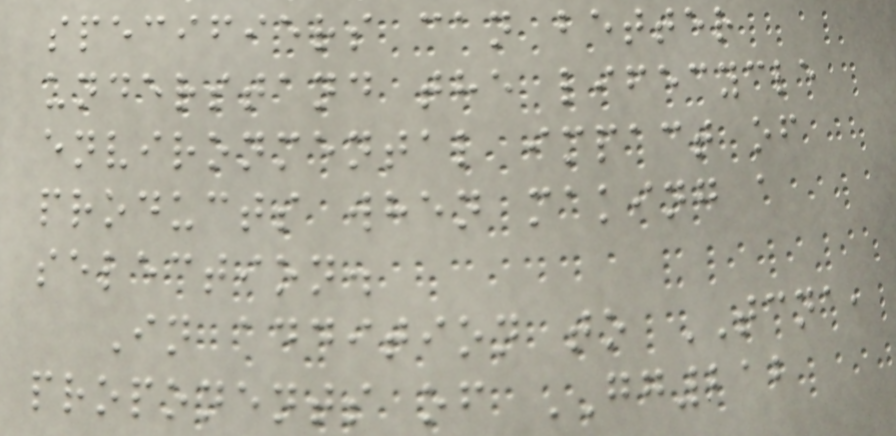specifiers can better
understand the lifecycle
environmental impact of
products when making a
selection.
In addition to TCNA,
proponents of GG212
